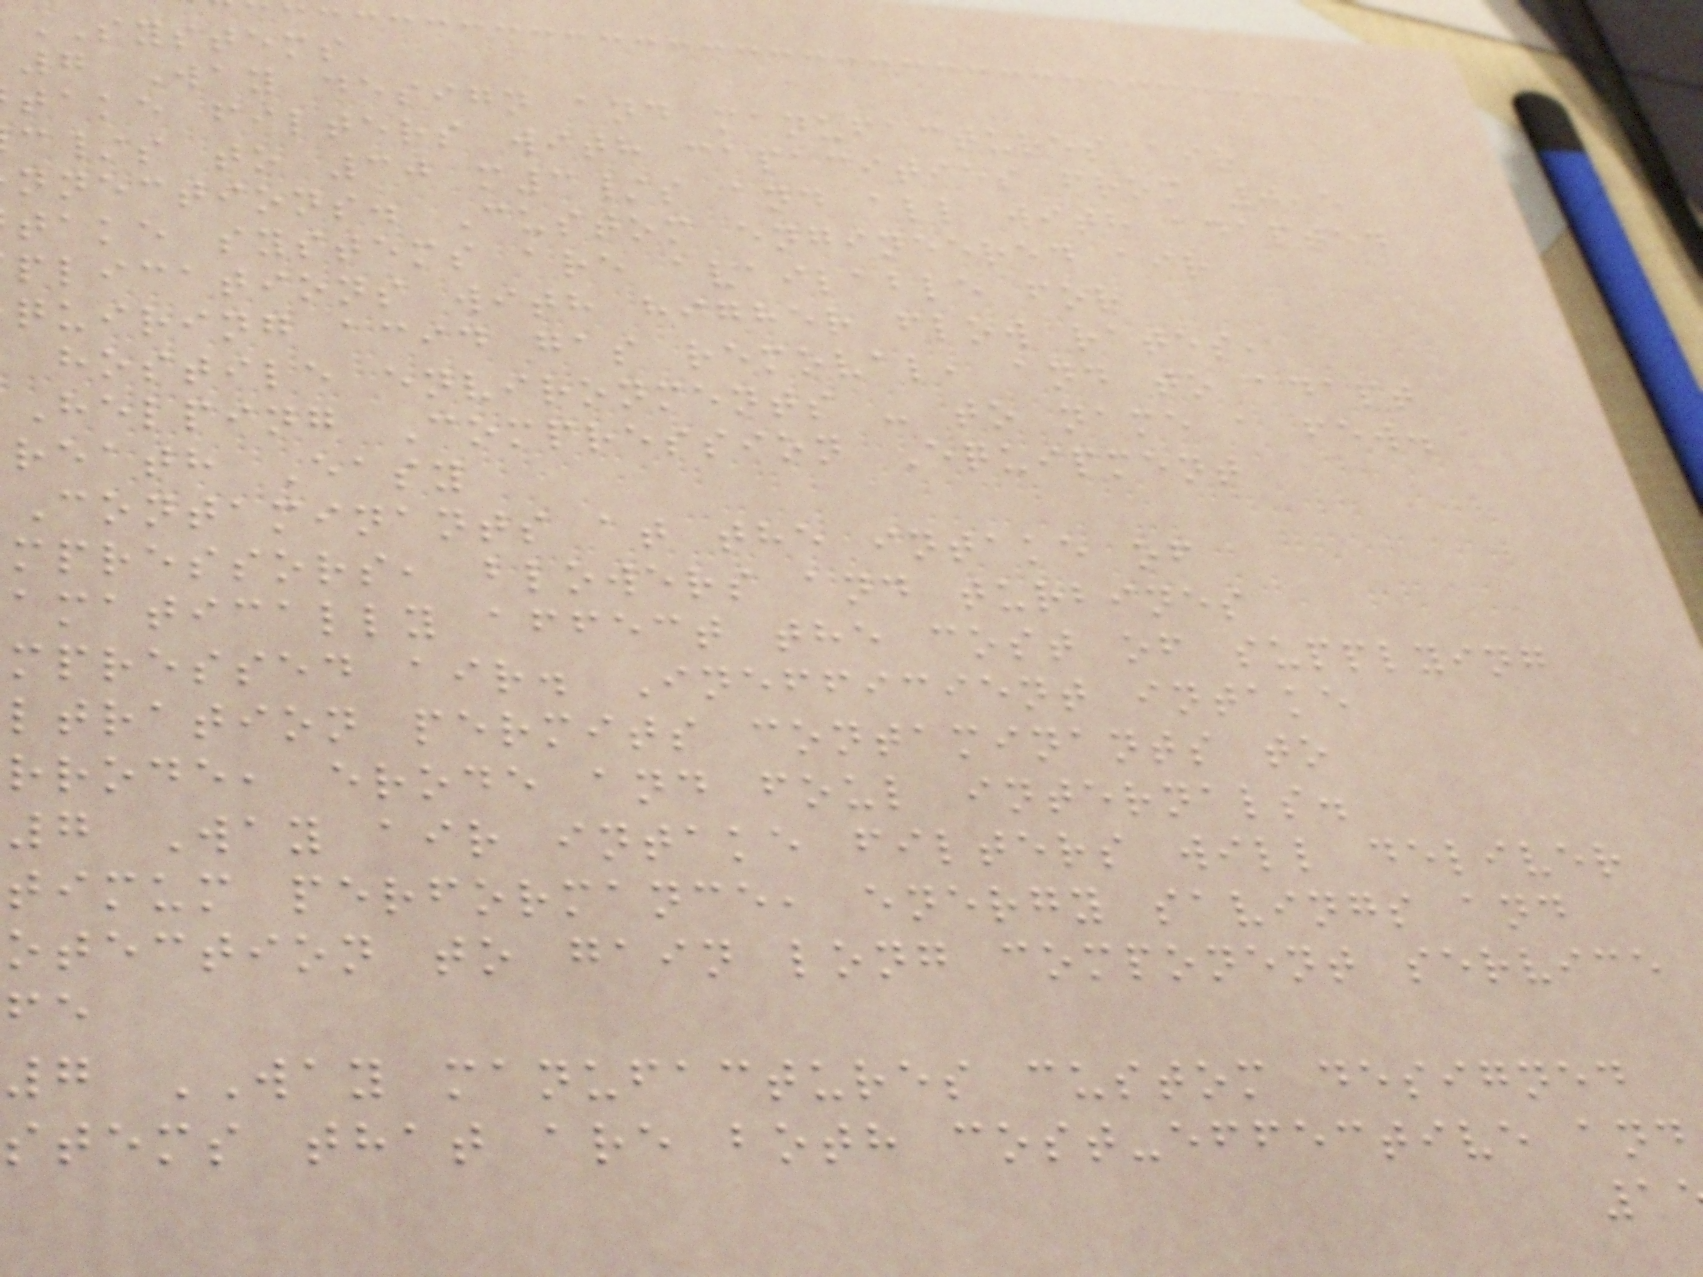SYSTEMS
7 Way design and manufactures air
take filters with capacities from 0,5
c/s to 30 m3/s and all with adapted
nnections. Custom engineered air
take systems are available for
plications with higher flow rates,
quiring acid gas removal, and to adapt
hostile environments - to name a few.
Helping Compression Equipment
reath Easy
Contaminants at the intake of
mpressors, blowers and turbines
amatically affect the cost of supplying
mpressed air. Inefficient intake
ltration permits contaminants to
rrode, erode and foul internals.
7 Way air intake filters will deliver
timum performance, energy savings and
otection to gain long component service
7 WAY manufactures custom designed
stems that are both cost-effective and
